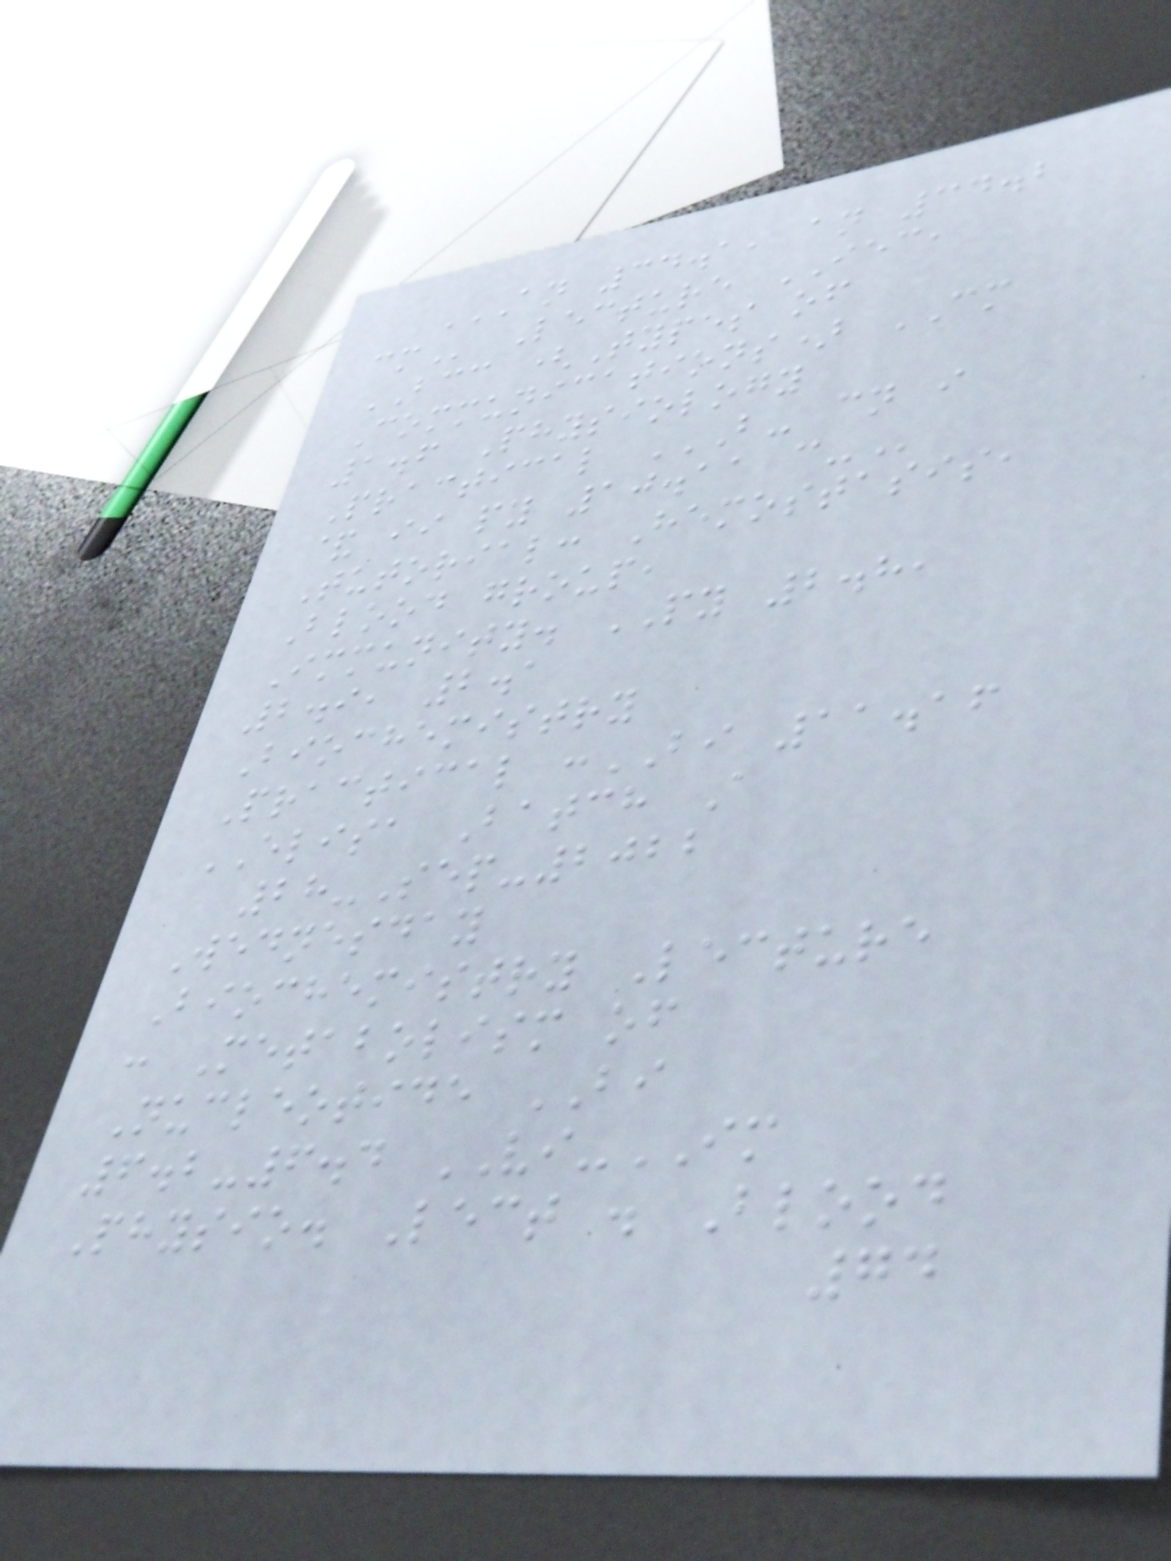AN 34.1, AN 34.2
CM Lecture IEC,
BCC (Types of
Communications) CM
1.6 Physiology
Practical B- CN I
& II PY 10.11 C-
Tutorial: Hemostasis,
Blood group,
Immunity. PY 2.8,
2.9, 2.1
Biochemistry
Practical :BI 11.16
ELISA Batch A
28-Sep-2022
Wednesday
Biochemistry Lecture
: Metabolism of
Nucleotide BI
6.2-6.4 VI-IM
Physio. Lect . Blood
74
